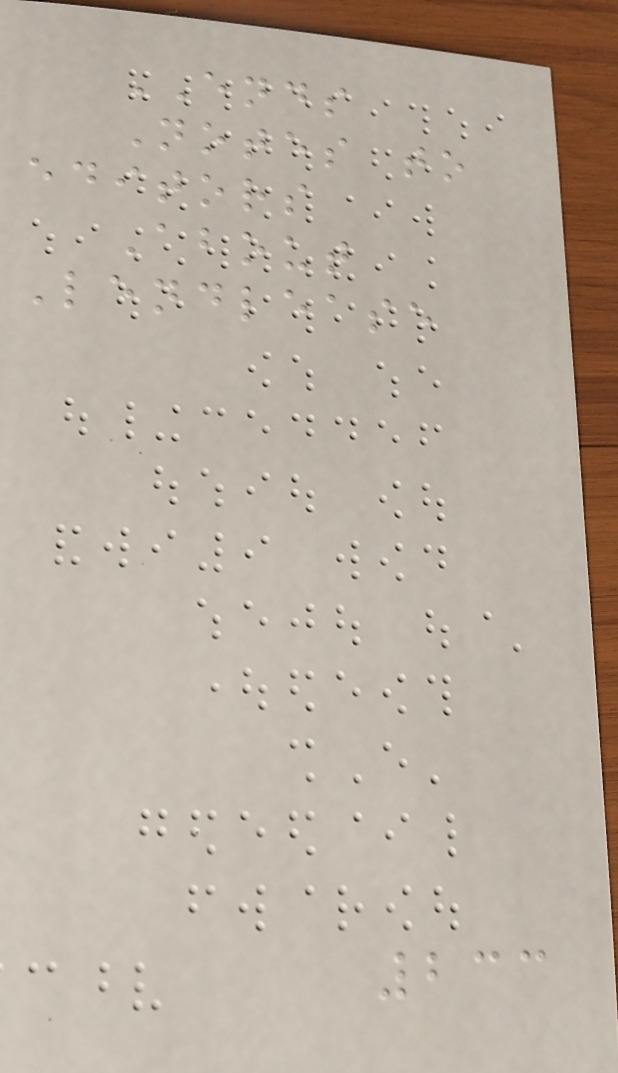ENDS
Notes to
editors
About
Lendlease
233
